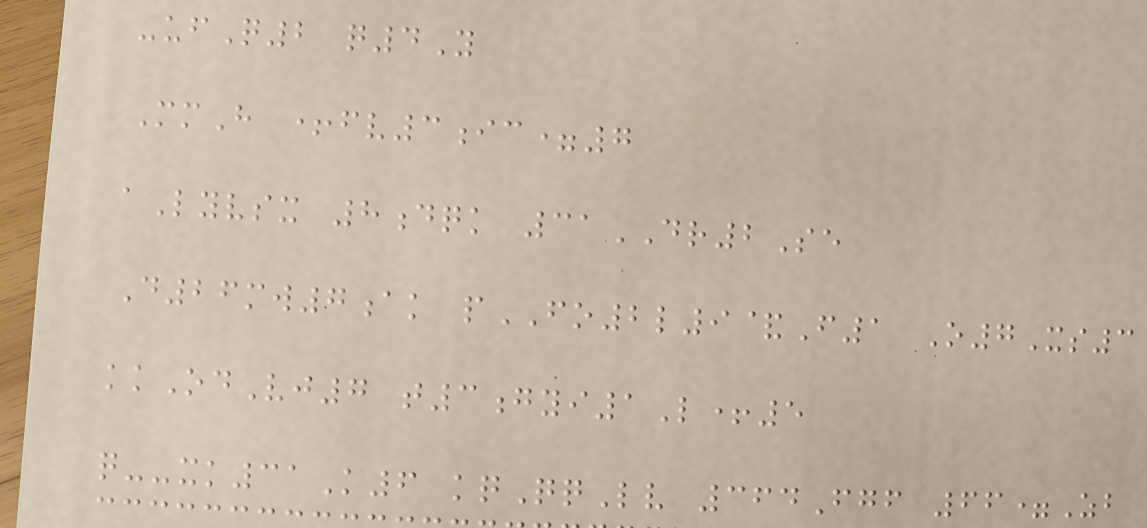-ufQ2 q4Y
MmH +fv3ic=7
aLyvsx 8dqk 31DR2Se
D26mw7ak pFO2l9&F1 O7Xs3
kkOdVj7 t3gyi1L+5
q--xk31K6 kqQqLv 364Fgf 66=Zb
